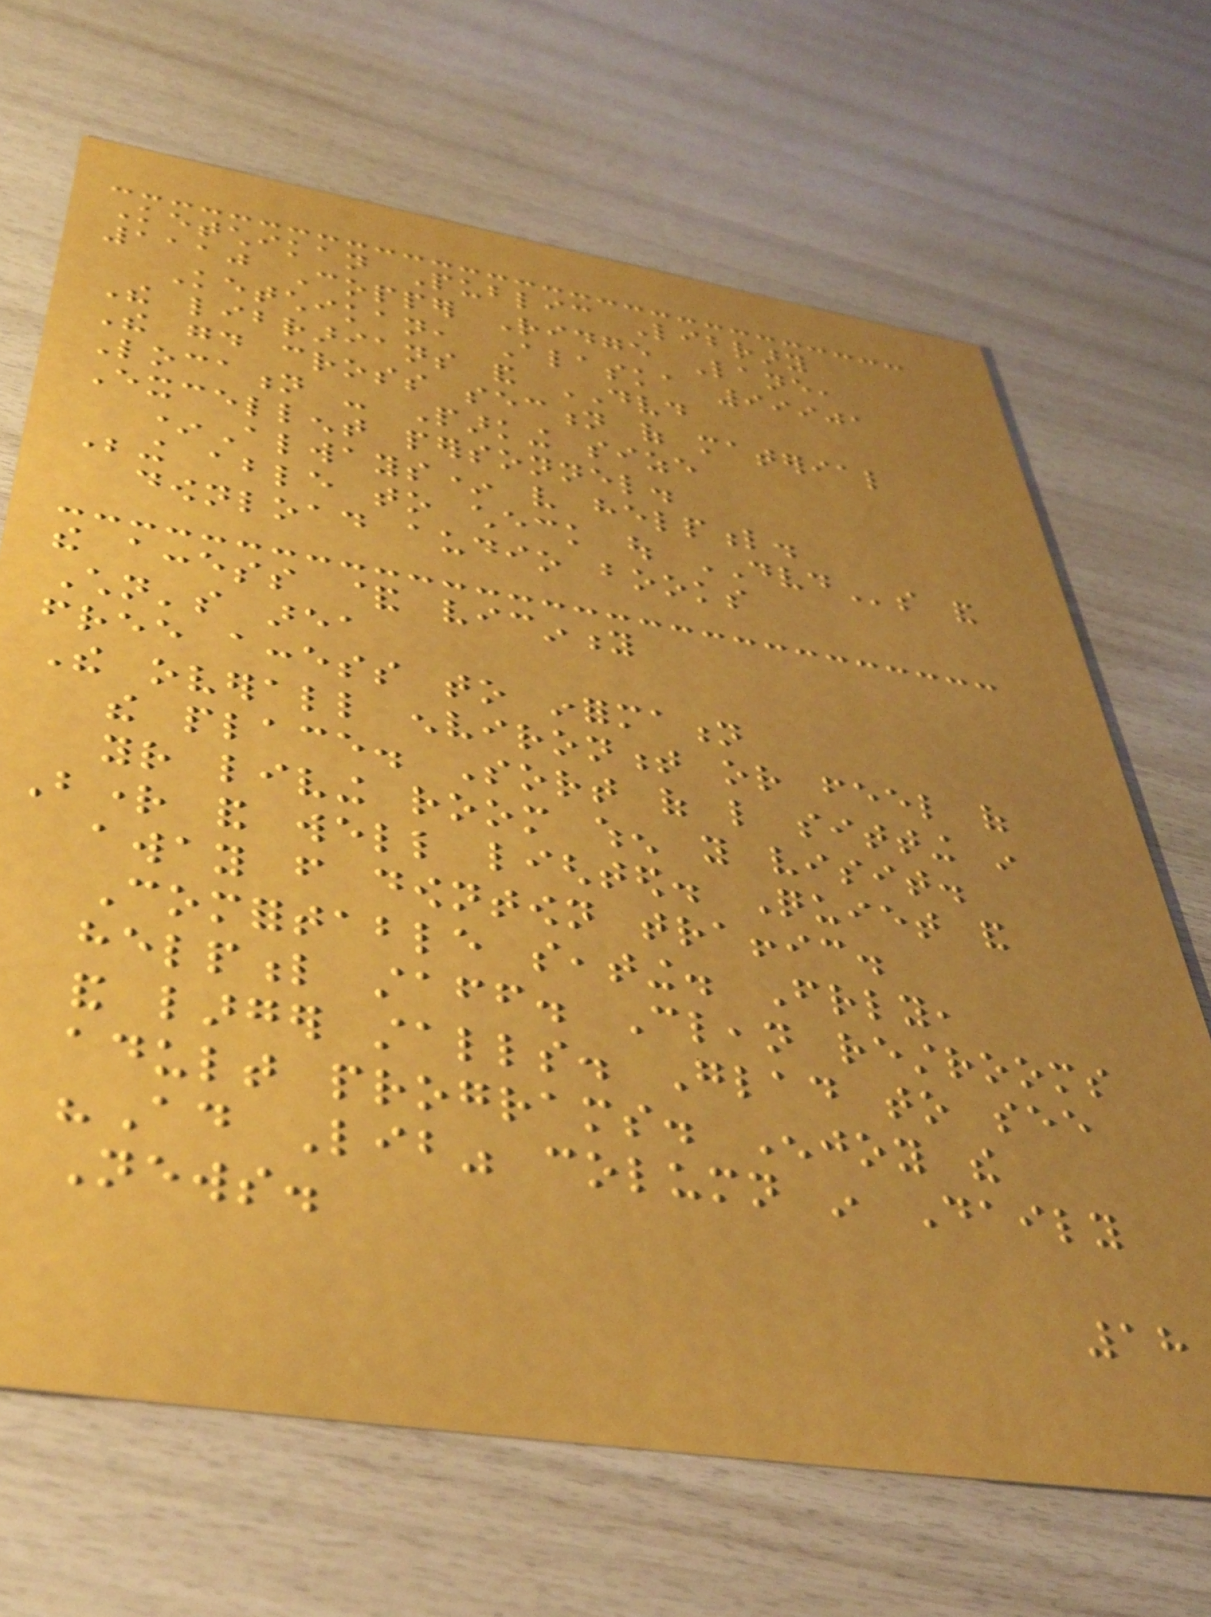Ketchikan Public Library
1110 Copper Ridge Lane,
Ketchikan, Alaska 99901
The librarians and DVD
The good cross section of material
Location - Parking size
Excellent personnel.
*Always* very helpful.
Being able to check out DVDs and
download audio books
the access & vicinity
Children's area
free access to information
The overall environment or feel of
the place. Sort of like sitting in
your living room when you visit.
Bright and well lighted. Quiet and
away from downtown traffic.
Comfortable seating. Friendly,
helpful staff. Clean restrooms
and larger stalls. Glad to see
adult programs. Enjoy the
"Ad Lib" column in Daily
News.
18
